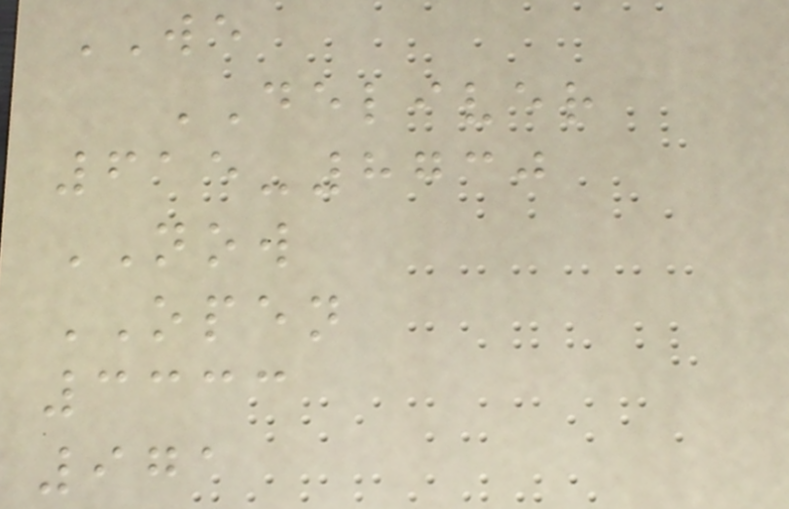WE
DELIVER
615-8730
NOW
OPEN
3333
971
